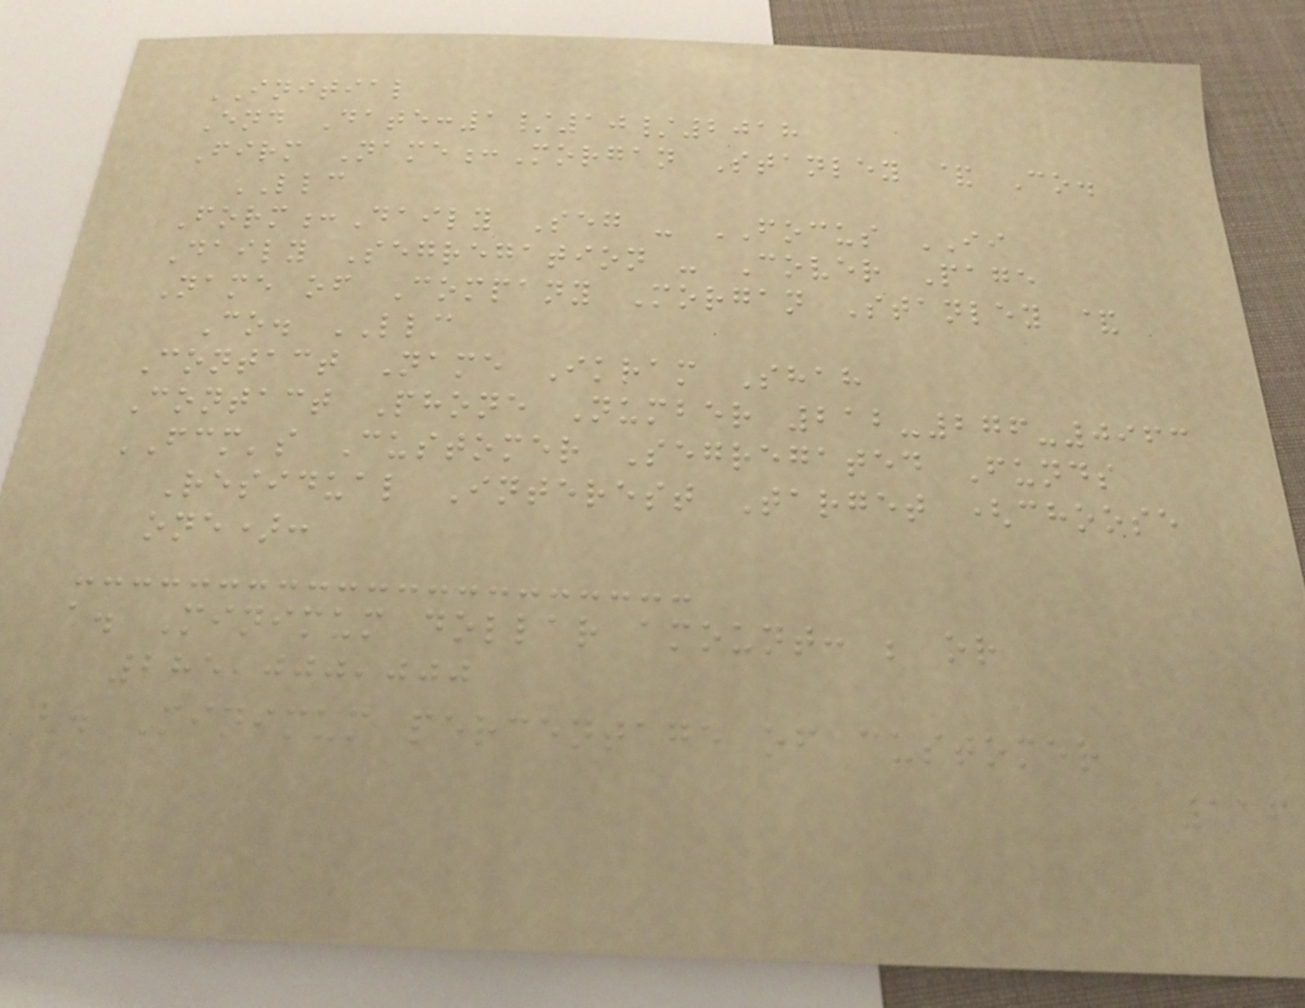INITIAL
End Date:1/10/2018
Firm Name:Morgan Stanley & Co.
LLC
Form:Daily Seg - FOCUS II
Daily Segregation - Cover Page
Name of Company Morgan Stanley &
Co. LLC
Contact Name Ikram Shah
Contact Phone Number 212-276-0963
FCM's Customer Segregated Funds
Residual Interest Target (choose
one):
a. Minimum dollar amount: ; or
285,000,000
b. Minimum percentage of customer
116
